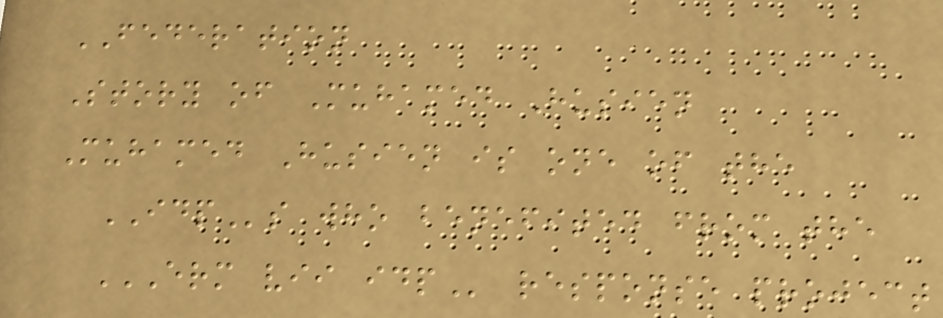FEDERATION
Story of Muhamed Husien
Muhamed Husien is one of the
IDPs who benefited from the
ERM VII IDP response project
